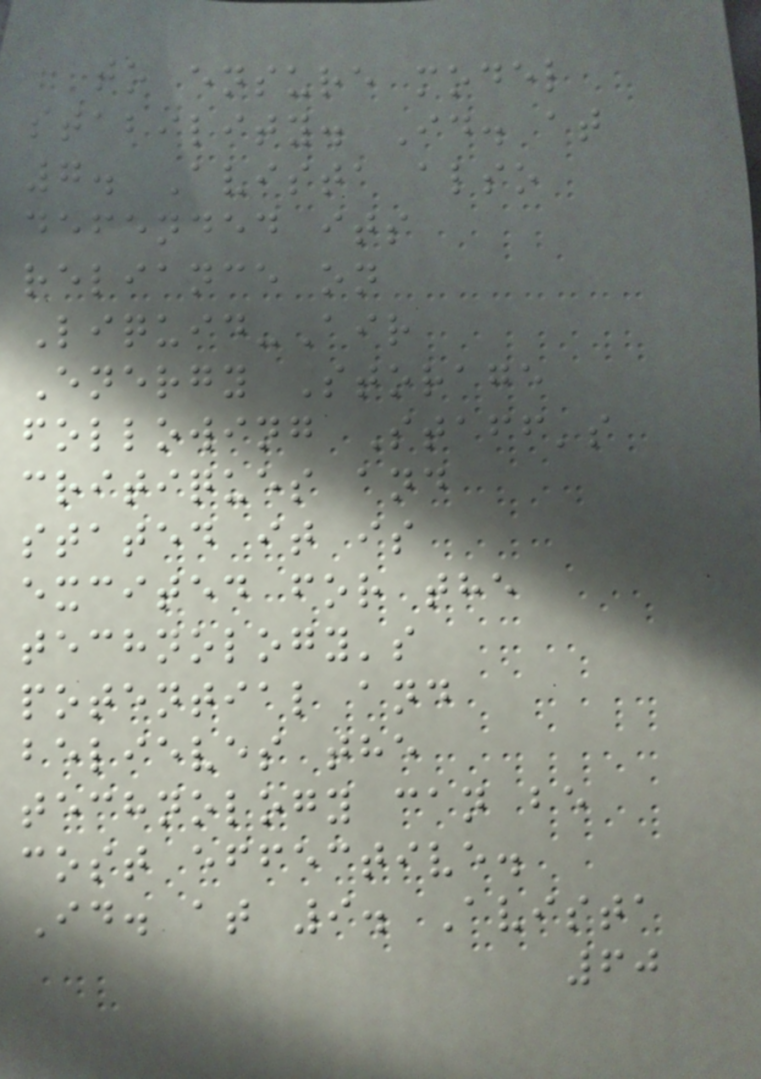to ensure model
stability. Id. at
7. Avista also
defended its
reliance on
Liquid-Air
Energy Storage
following Staff's
critiques and
stated it is
excited for the
technology's
potential and
believes the
technology can be
cost effective.
Id. at 9. Avista
60
